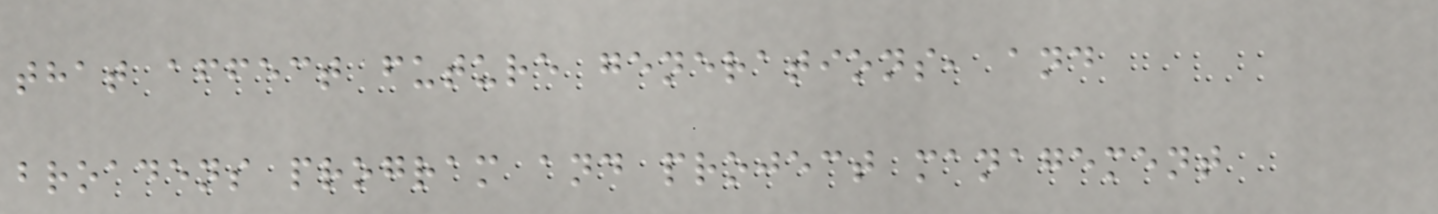that affect future generations, and
broadens program and project management
